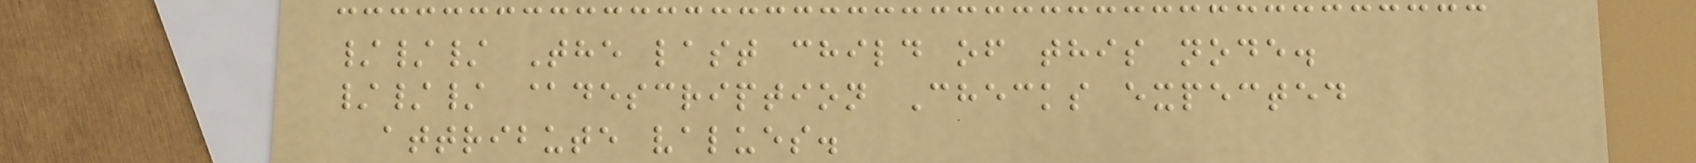/// The last child of this node.
/// @description Checks expected
attribute values.
